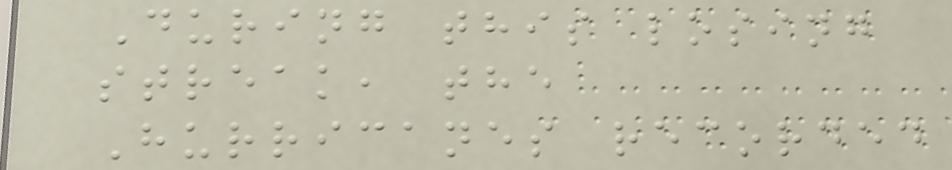During this losing
streak, the
Hurricanes recorded
